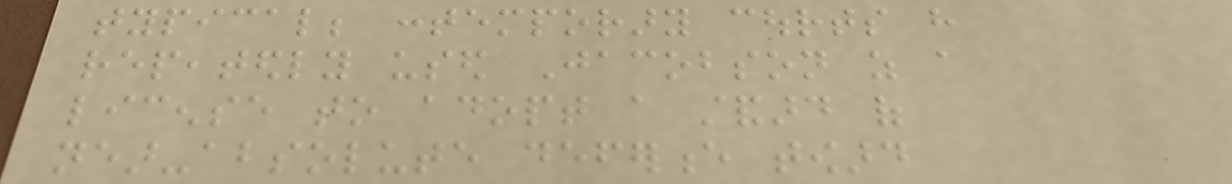typical; contemporary courts have
repeatedly used Jacobson as a
license to adopt a standard of
near-absolute deference toward
